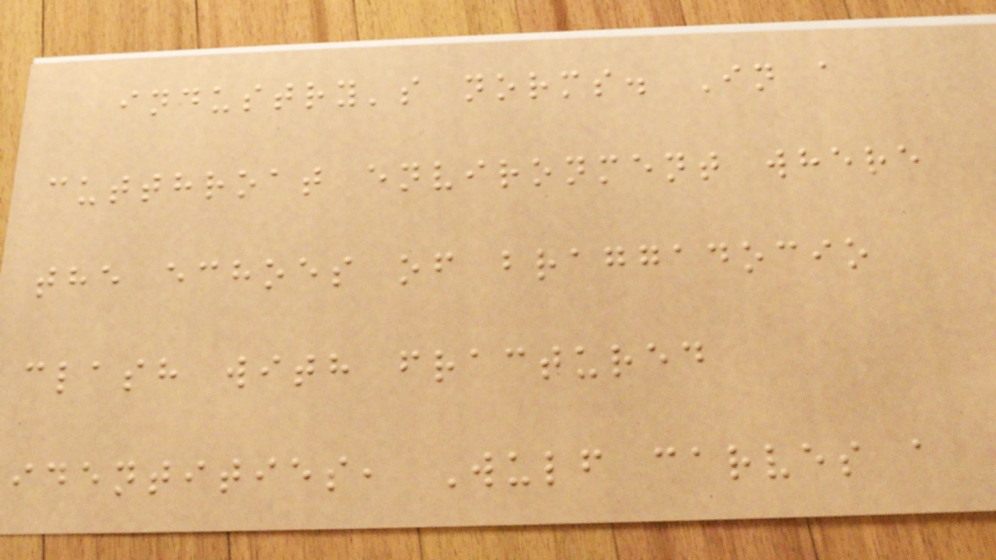industry's norms. In a
cutthroat environment where
the echoes of braggadocio
clash with fractured
identities, Wulf carves a
